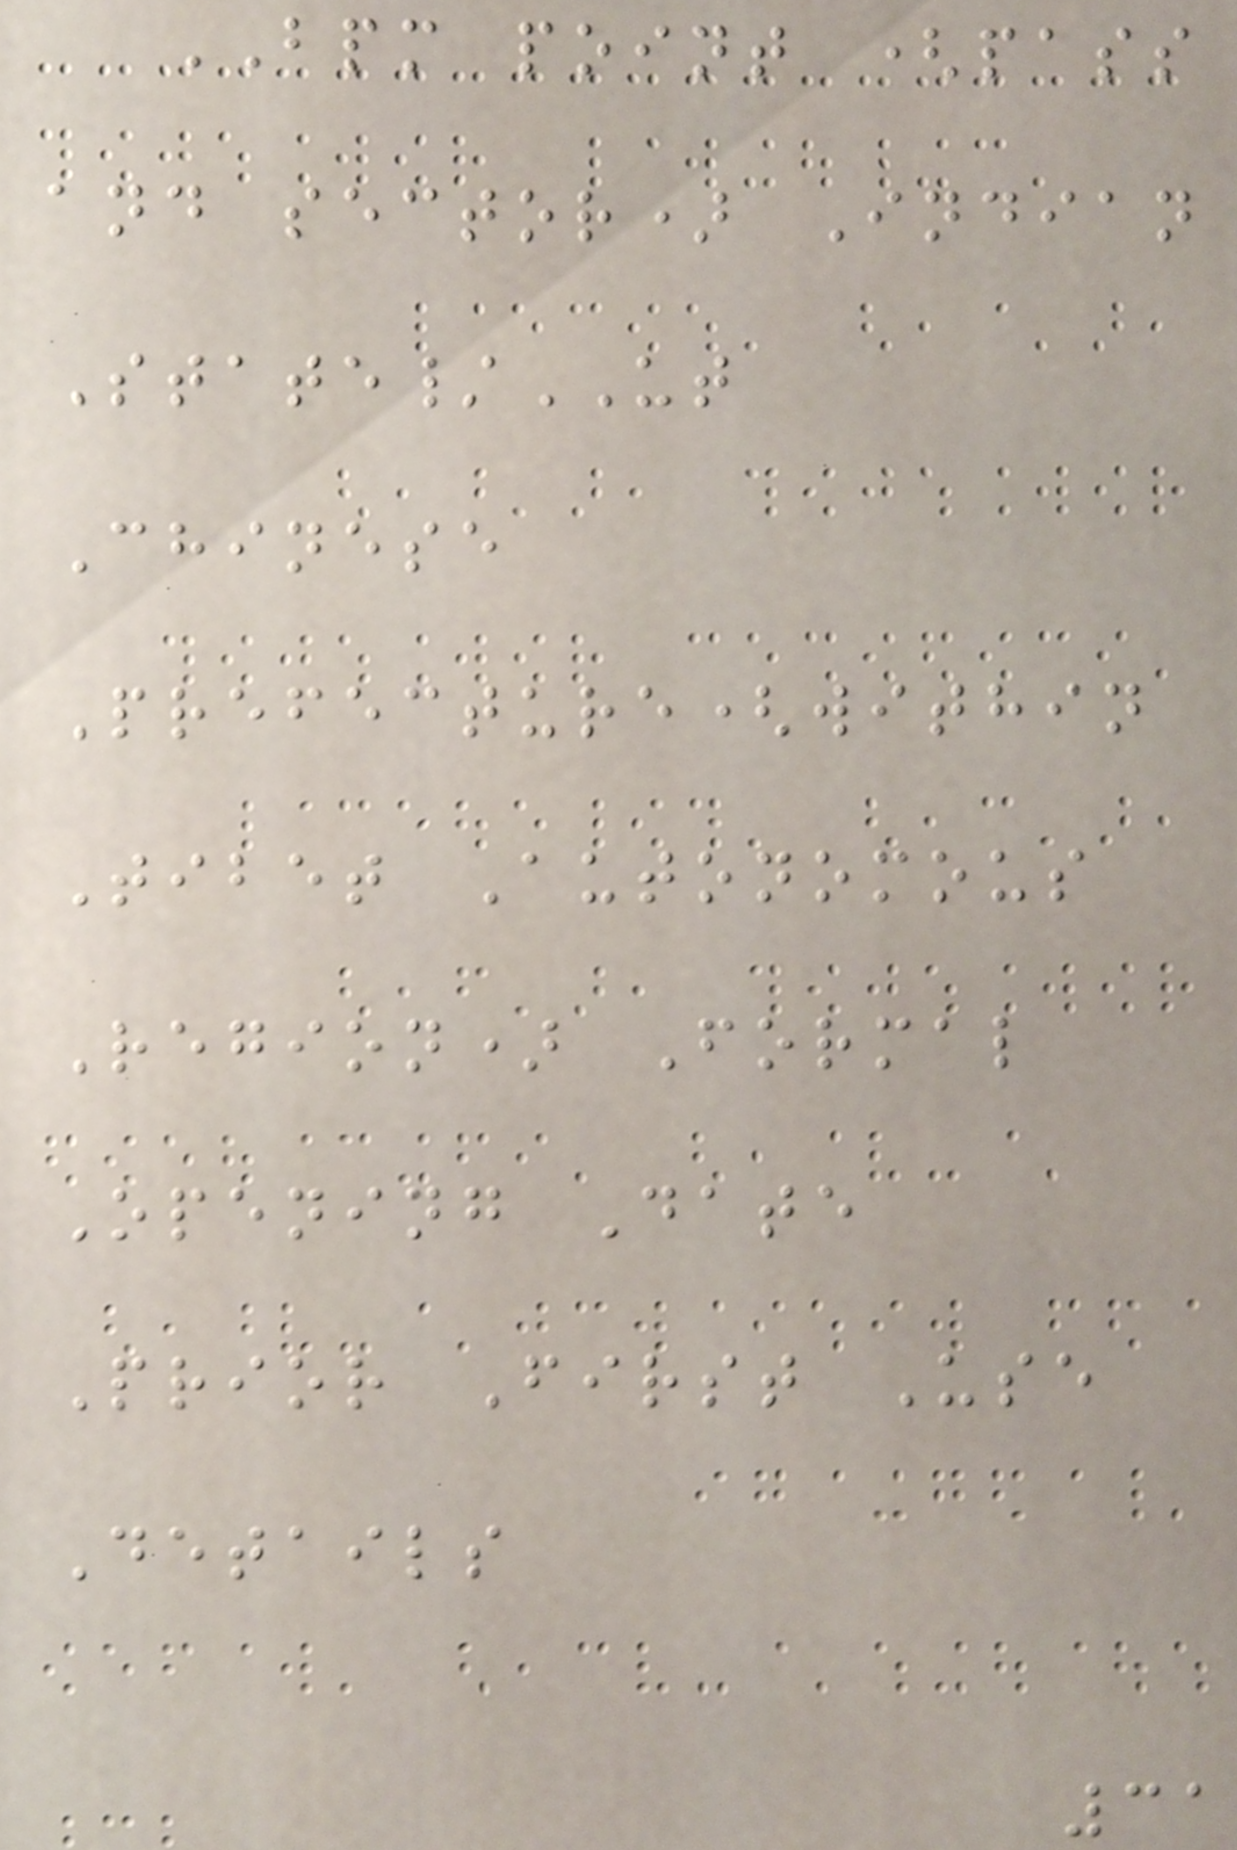BPM point (pass
and sector) Indian
State/UT
Chinese
Prefecture(within
Tibet Autonomous
Region) Formal
Opening Date
Prior First Use
Details
31
